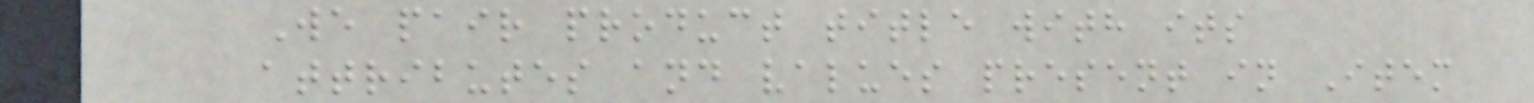We pair product title with its
attributes and values present in Item
